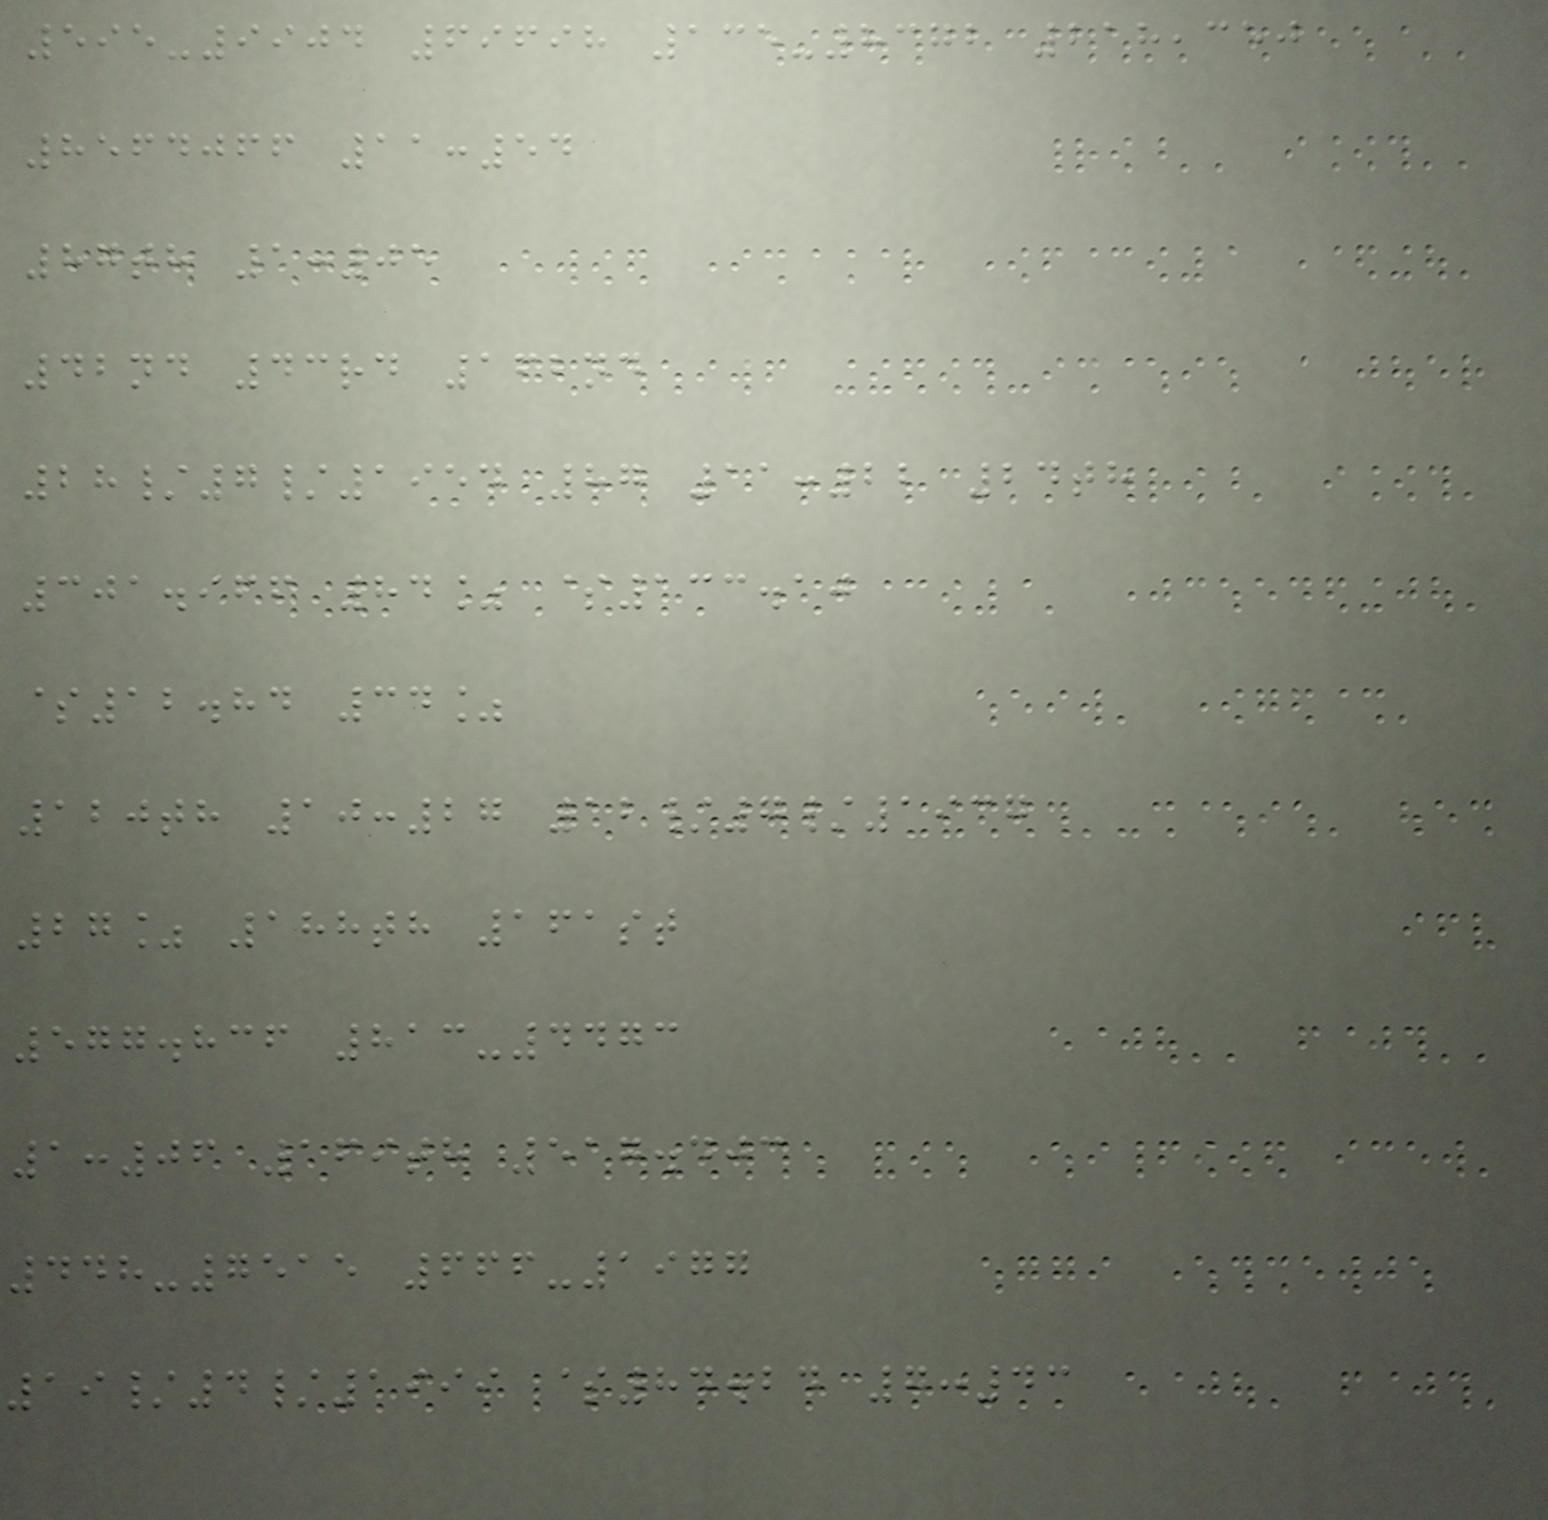595-9904 69698 135-8372 218,350
8564066 11:54
87th 1:05
42nd 43rd 162nd
28/7/1954 87 11:22 24th
301.966 84% $133.10
$12.84 34%
120th 10:27 12/7/1937
27% 188th 161st
577.836 813-4473
1:06 169th 517.403
448-7515 666-1977
19/4/1999 $84.24 7:43
